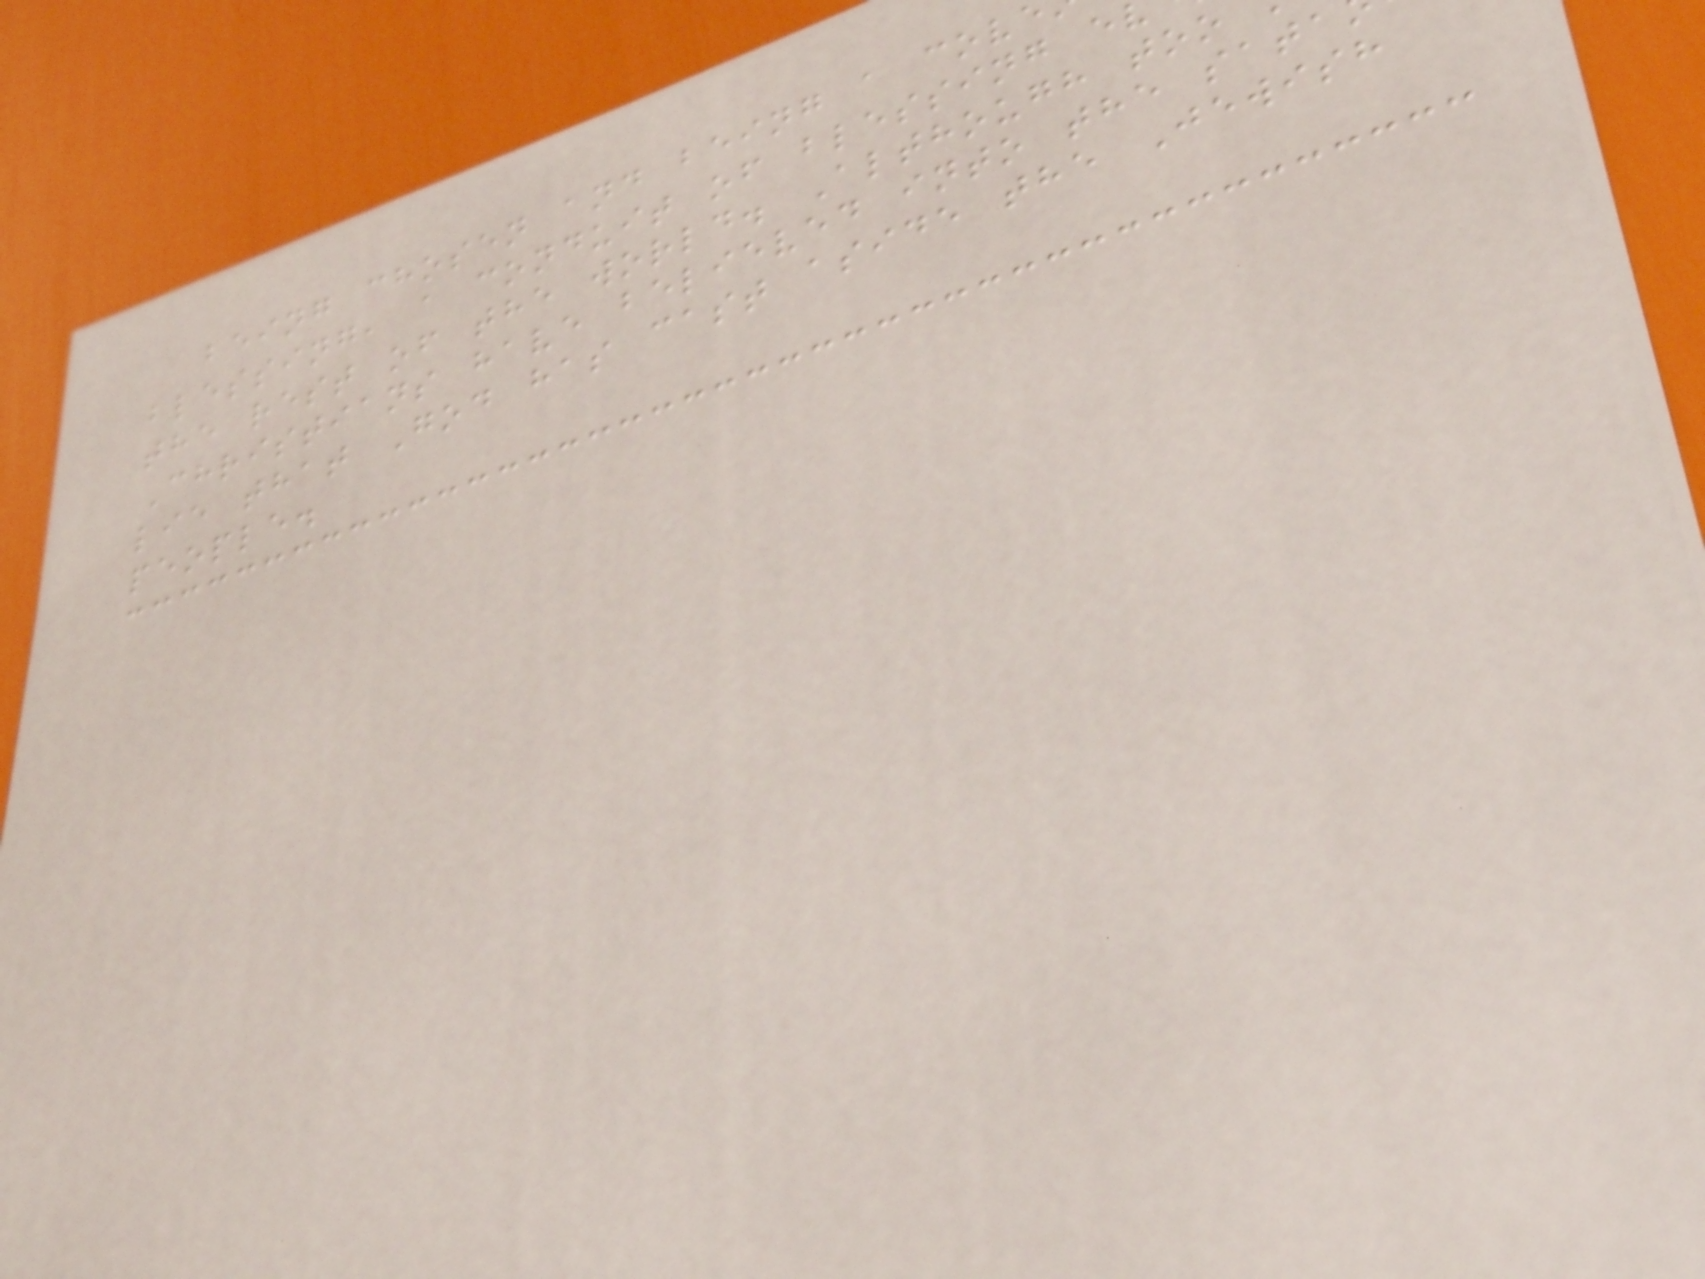being chosen and being a cov
blessing, a conduit of blessing e
the rest of the world. Although too
Christians have believed into the sata
lie that God has cast aside the Jewish
people.
